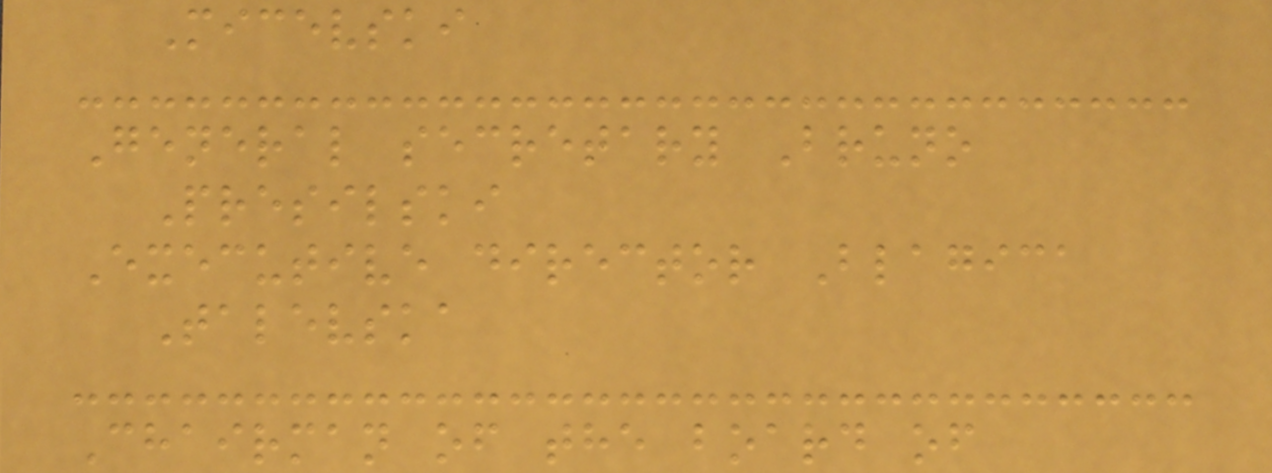Micevski
General secretary Bruno
Presilski
Executive director Blagica
Talevska
Chairman of the board of
